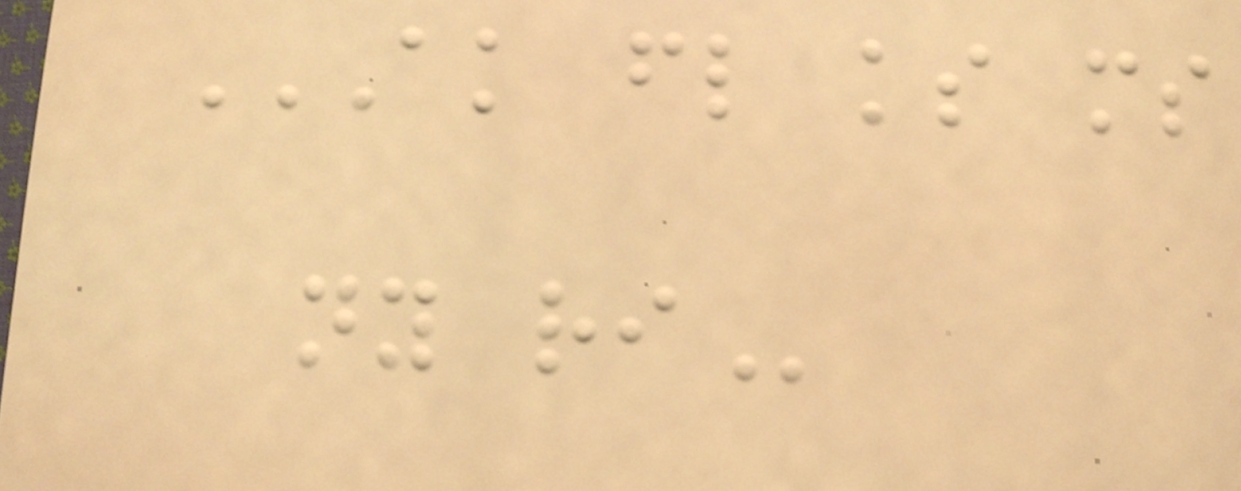AK FL KS MS
NY RI
